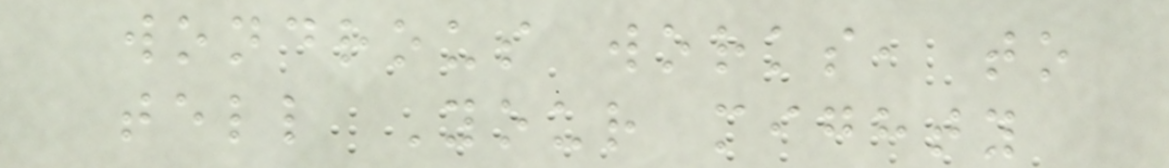wondrous works, to
tell Your mighty
